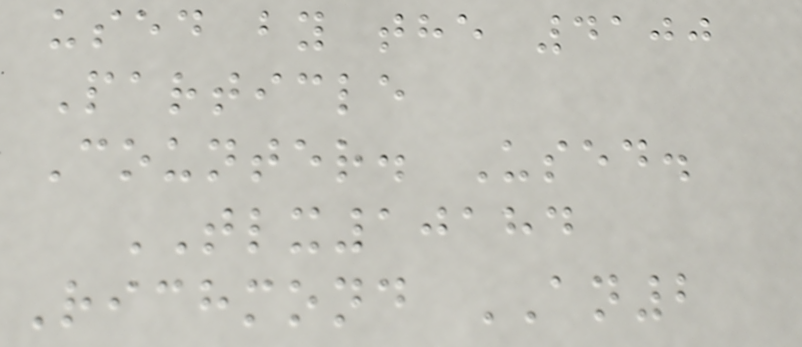used by the 4100
Particle
Counter. Used.
TLX10184
Richmond AN2
